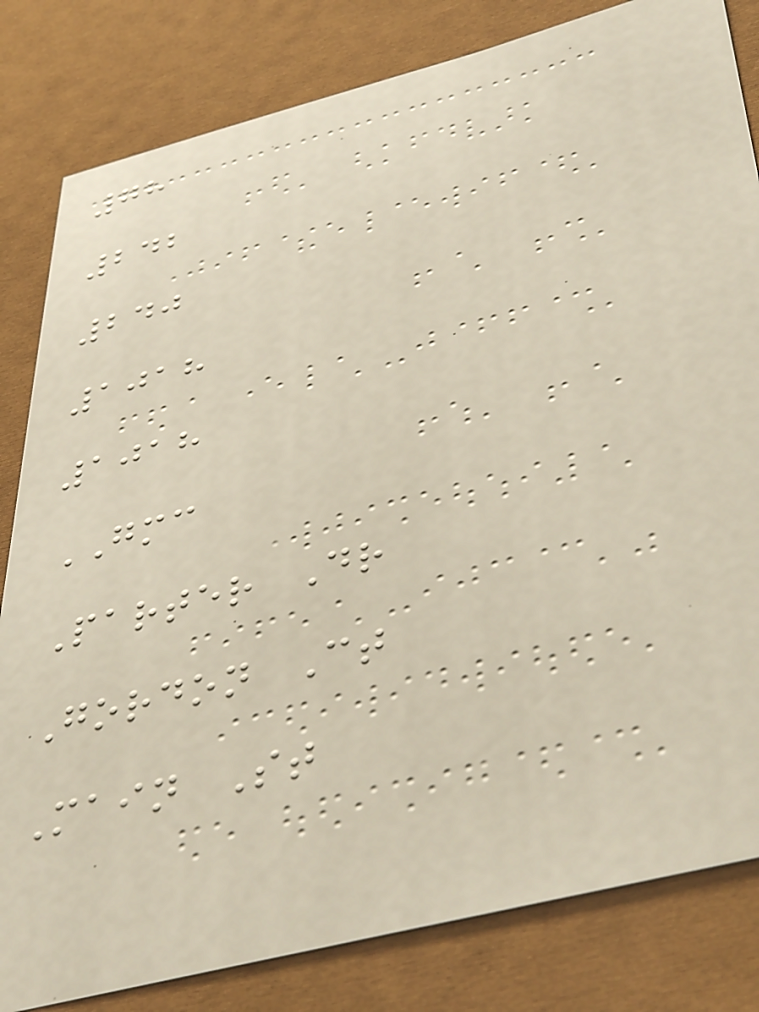78
242
240
1018
1018
GMC
Parter Dr
Gordon Ct
Main St
